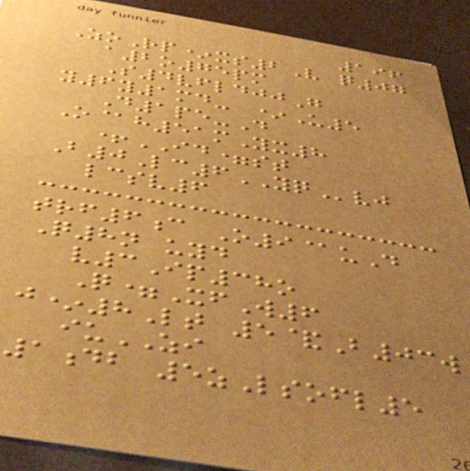196
ZoRp*xs2V q07
a2o75pm
S4vfldjjG
y6y1md- *U5
D1pe-D
O@h51mYx8
+ID=st
B0Lc6YQvj
lcsv6
trf6c O9@uD
Q8n uyd
v3Ip38o
Q=XfW6
j*8Lt 5&B03w
iuZI
1db 5zLsofl5
